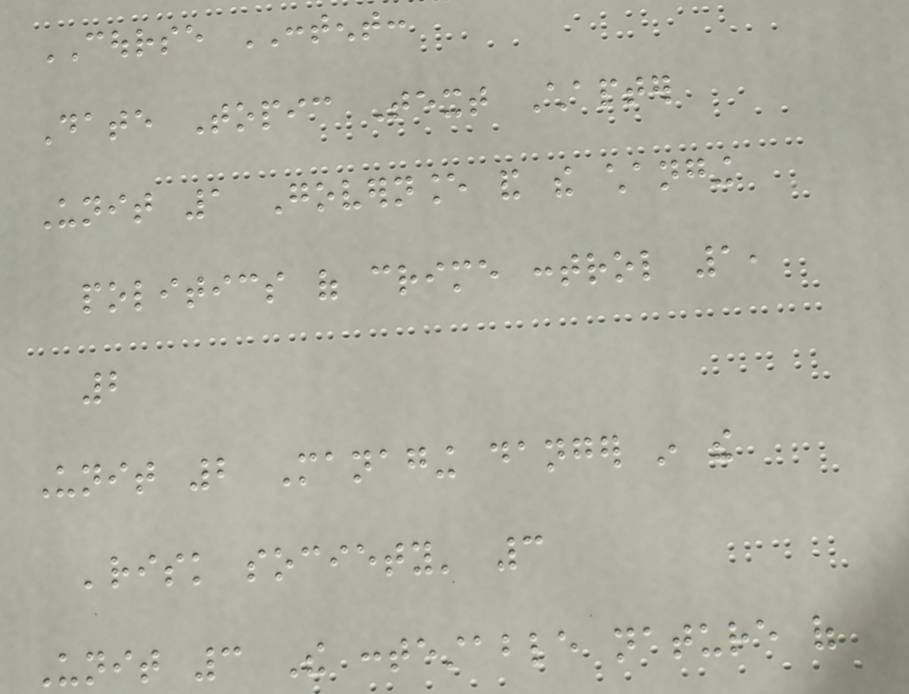COURSE CONTENT:
Date Topic Text Chapter
Unit 1 Governance and the changing
politics of crime control 1,
2
Unit 2 Managing danger in the
'risk society' 3
Unit 3 The contestable nature of
